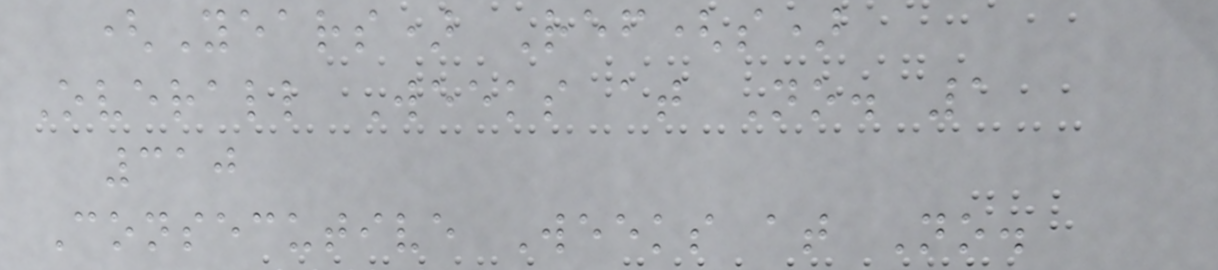(Years) Ref(s)
Overall Weeks at No. 1
310
Consecutive Weeks at No.
